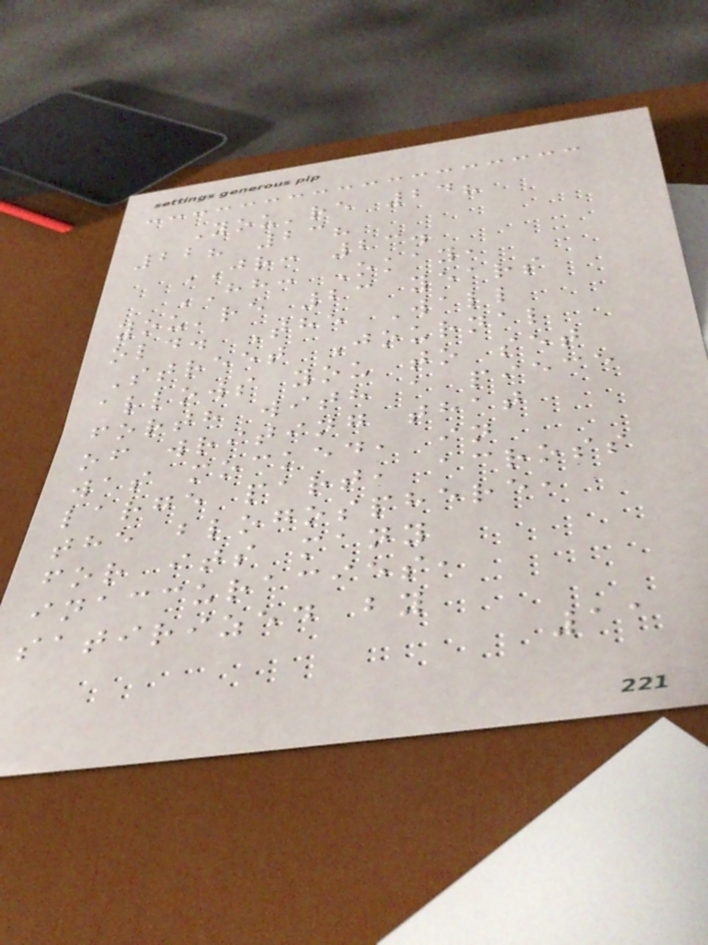You're 24?
22? 23?
JR: 23.
HH: Okay,
you're 23 years
old. The Wall
Street Journal
allows you to set
forth with a piece
of writing that
was mocked, in
large part, across
the blogosphere,
for its many
inaccuracies,
satirized by
11
